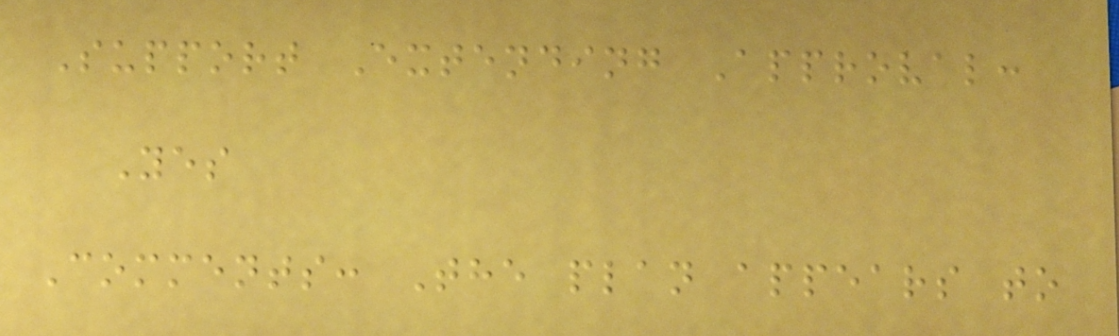Support Extending Approval:
Yes
Comments: The plan appears to
